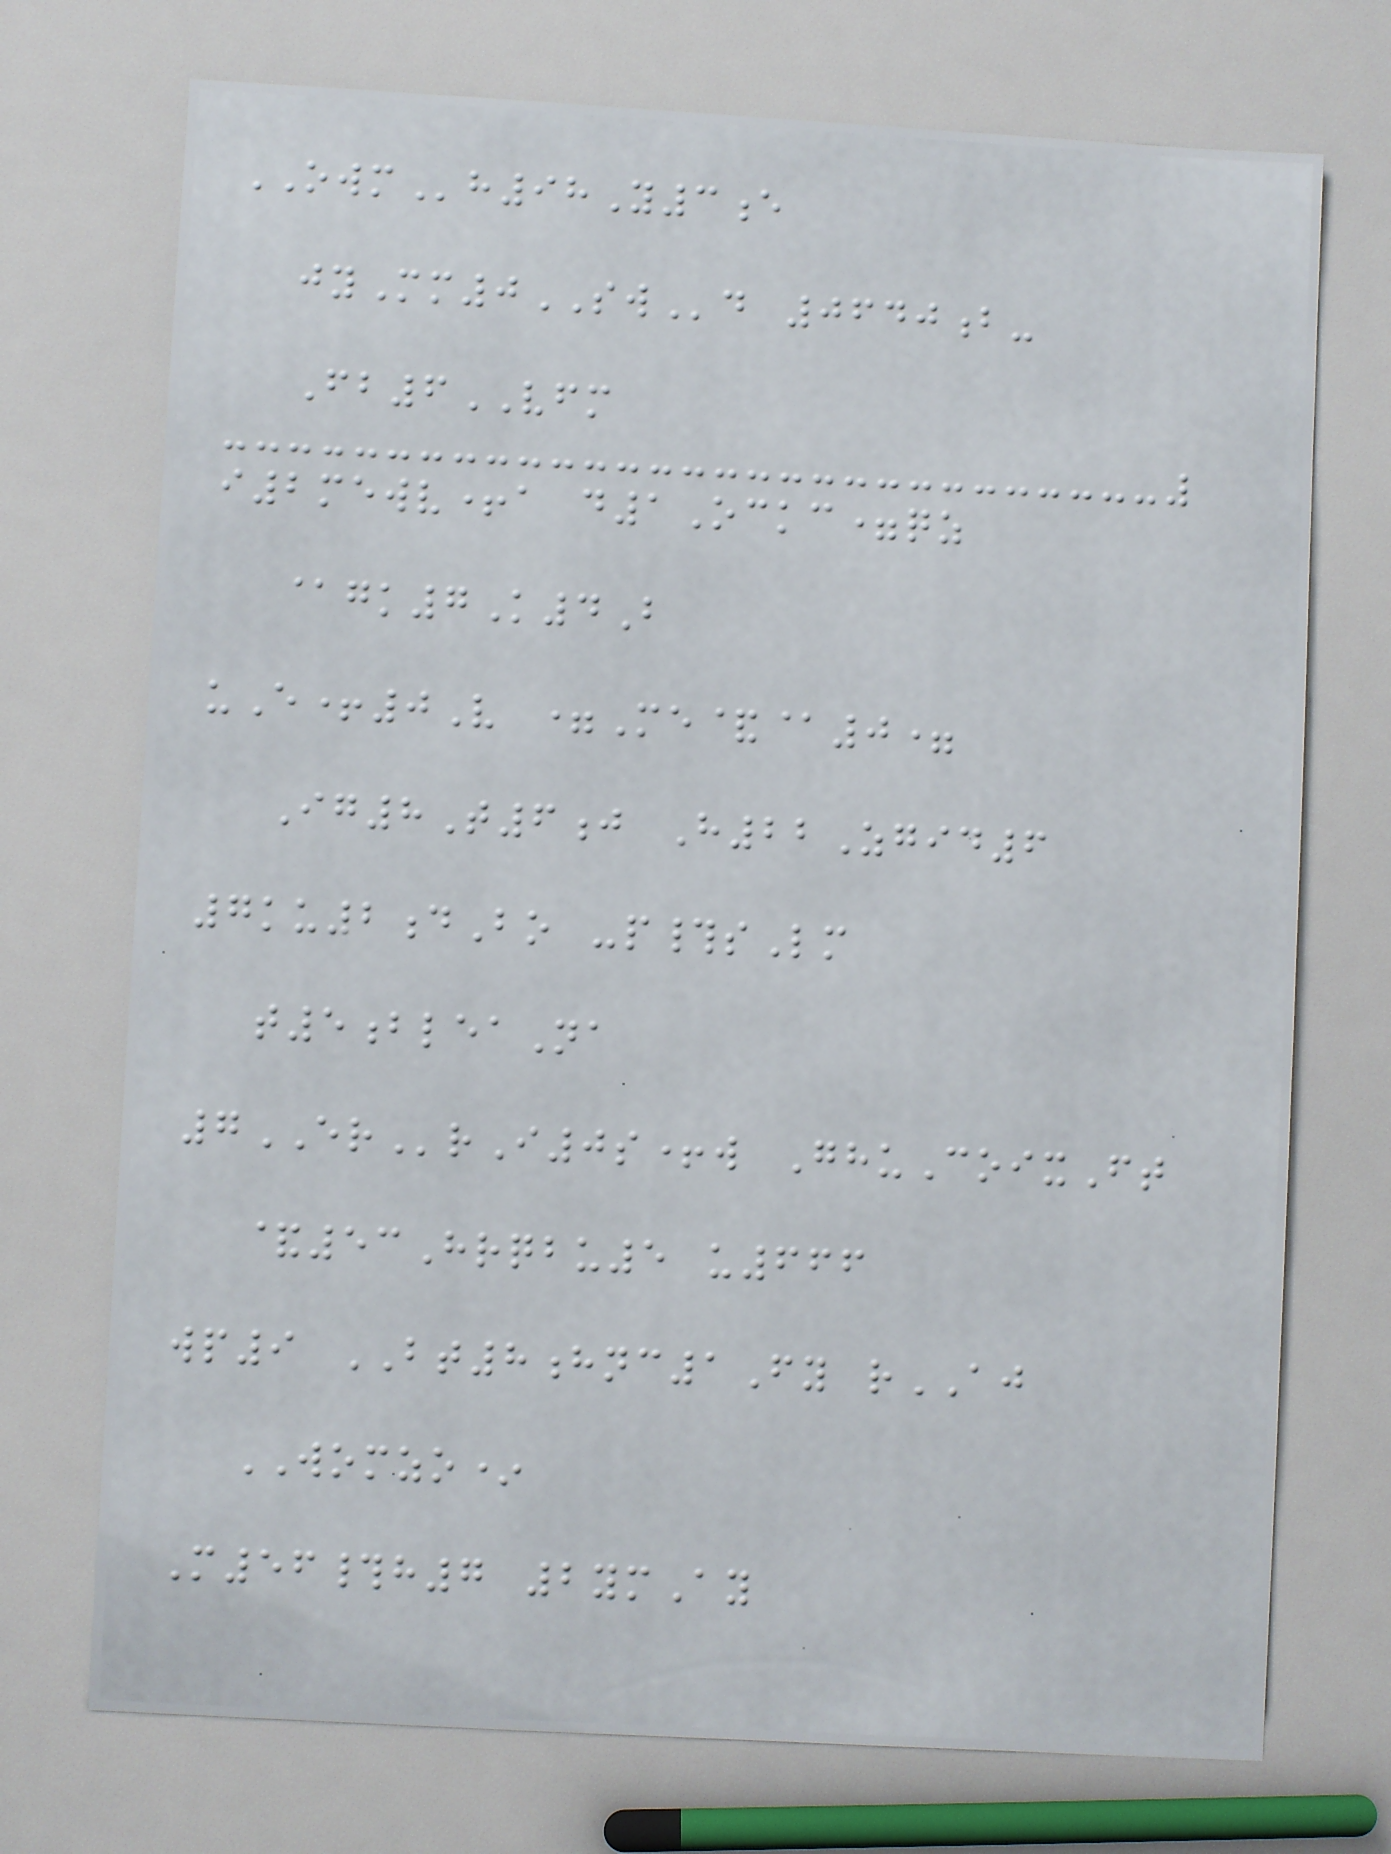OWMh98Y3e
jyMm0SWd 0640b-
Fb6VFM
i2mewv+a d1Ockc=qz
@gk7K4B
uE+0V =Me&@0=
Ig8T6j H22Zgid6
7ku2dBo -p#sLm
t5bleaNa
7ERrI0s+w GhuCoixFt
&53Hrqbu5 u666
wp9 BT8hnc1Fy rAJ
WOMZO*
M56#h7 2ymAy
